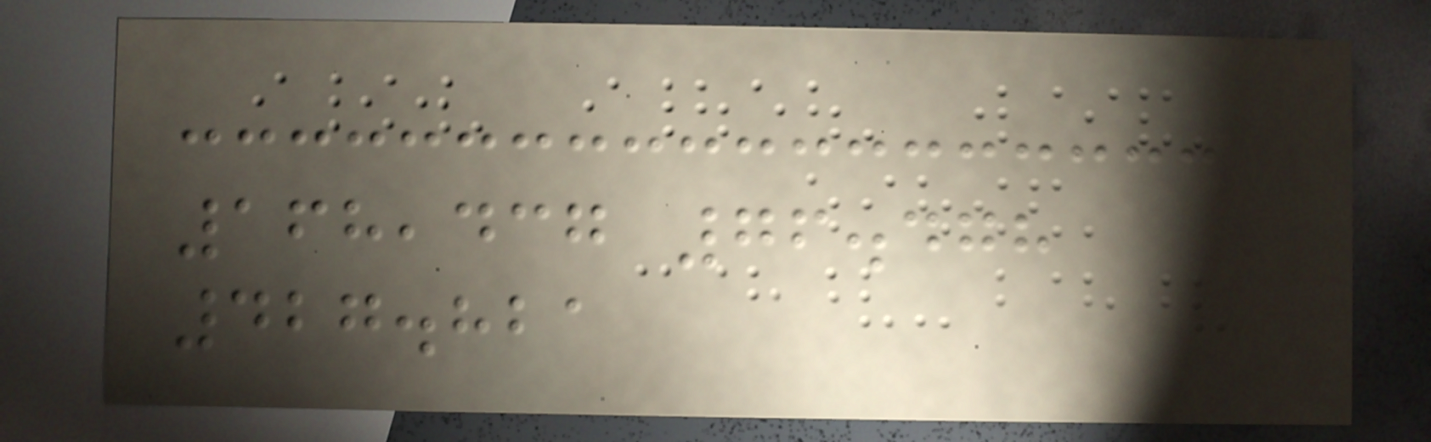168,437 76.478
427.821
